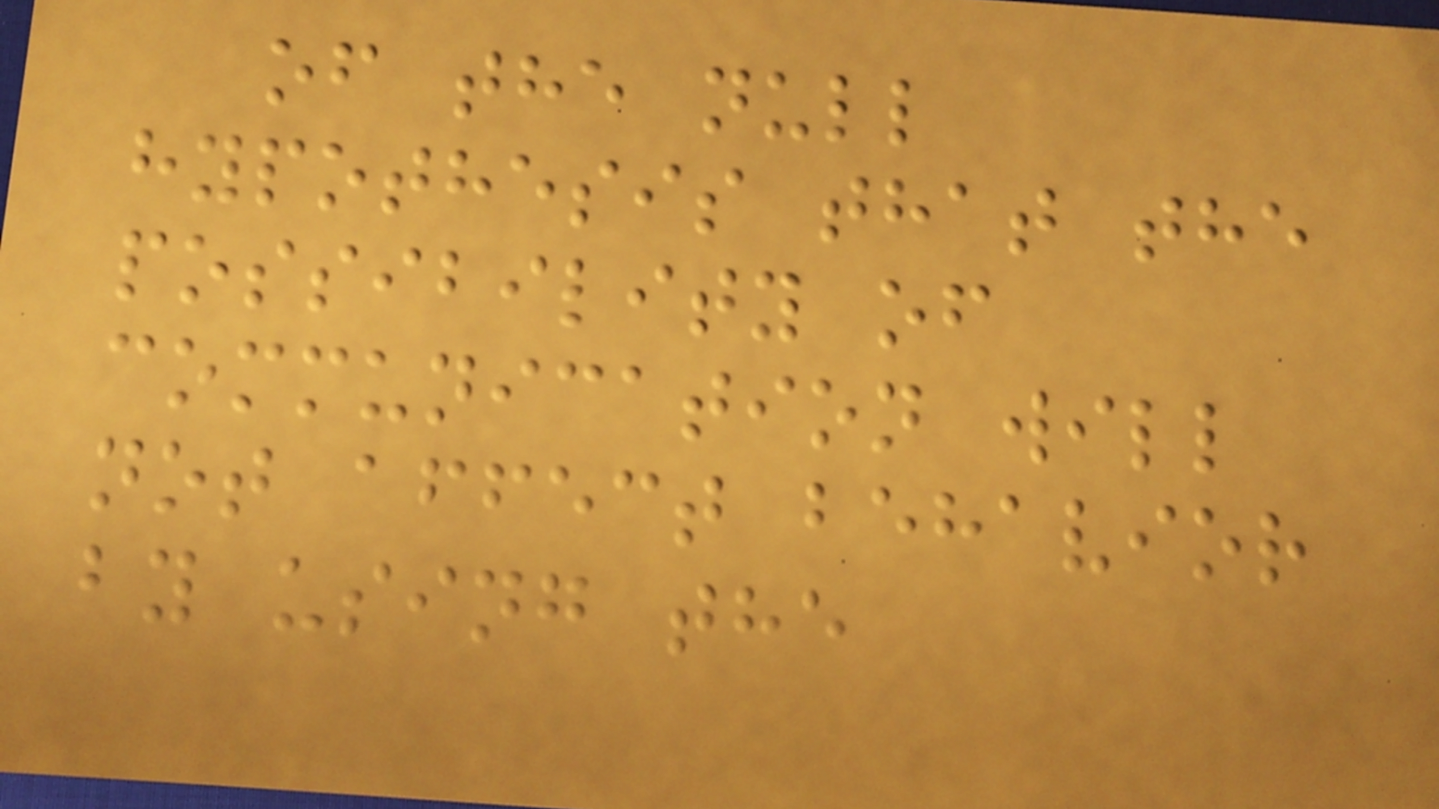of the null
hypothesis that the
possibility of
communication will
not affect behavior
by using the
